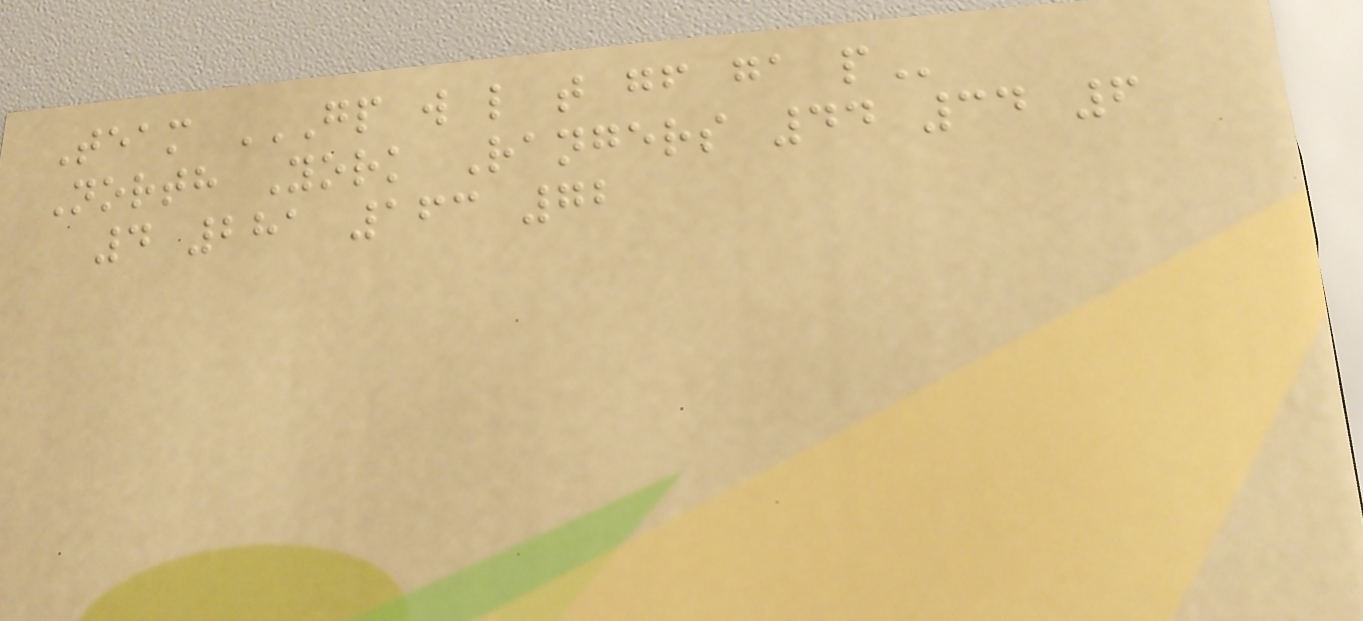Team GP W L T GF GA P
North York Rangers 44 34 6
4 281 163 72
